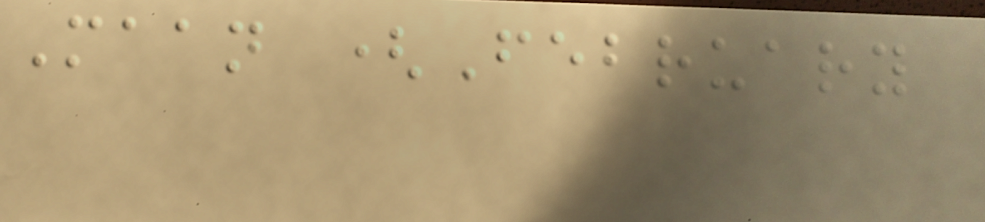Maan (February
